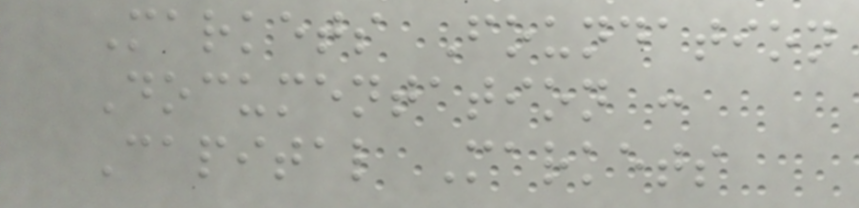Markets Foundation
Documentation :
Capital Markets
